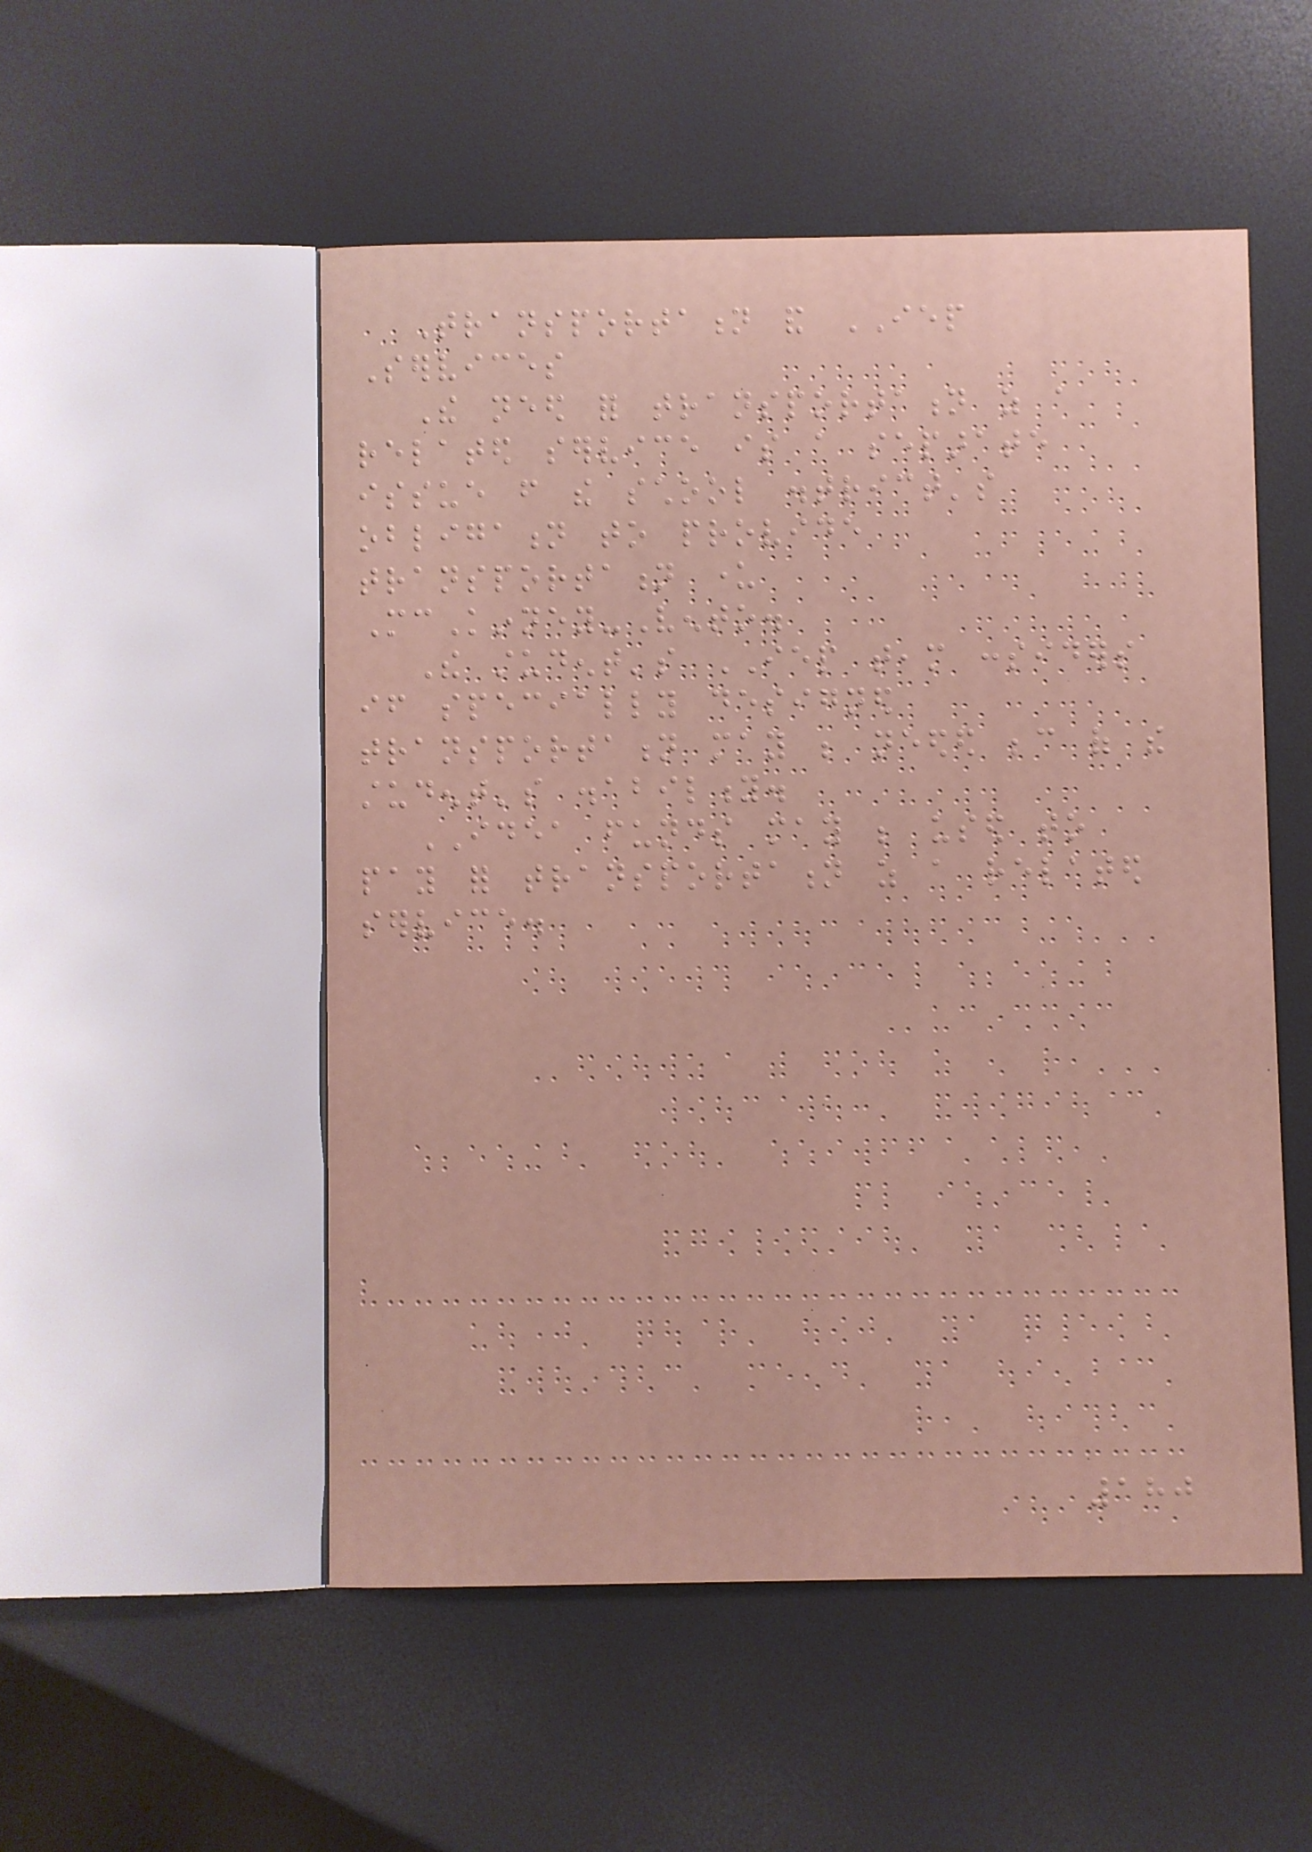Transportation and IEP
Services
The need for transportation as a
related service is a separate
issue from the school district's
obligation to provide
transportation under
McKinney-Vento.
The student's IEP team considers
if specially designed
transportation may be needed because of the
student's disability.
IDEA funds may be used to
pay for transportation as a related
service.
180
